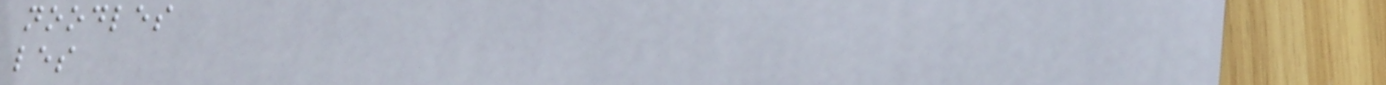noodles
les
